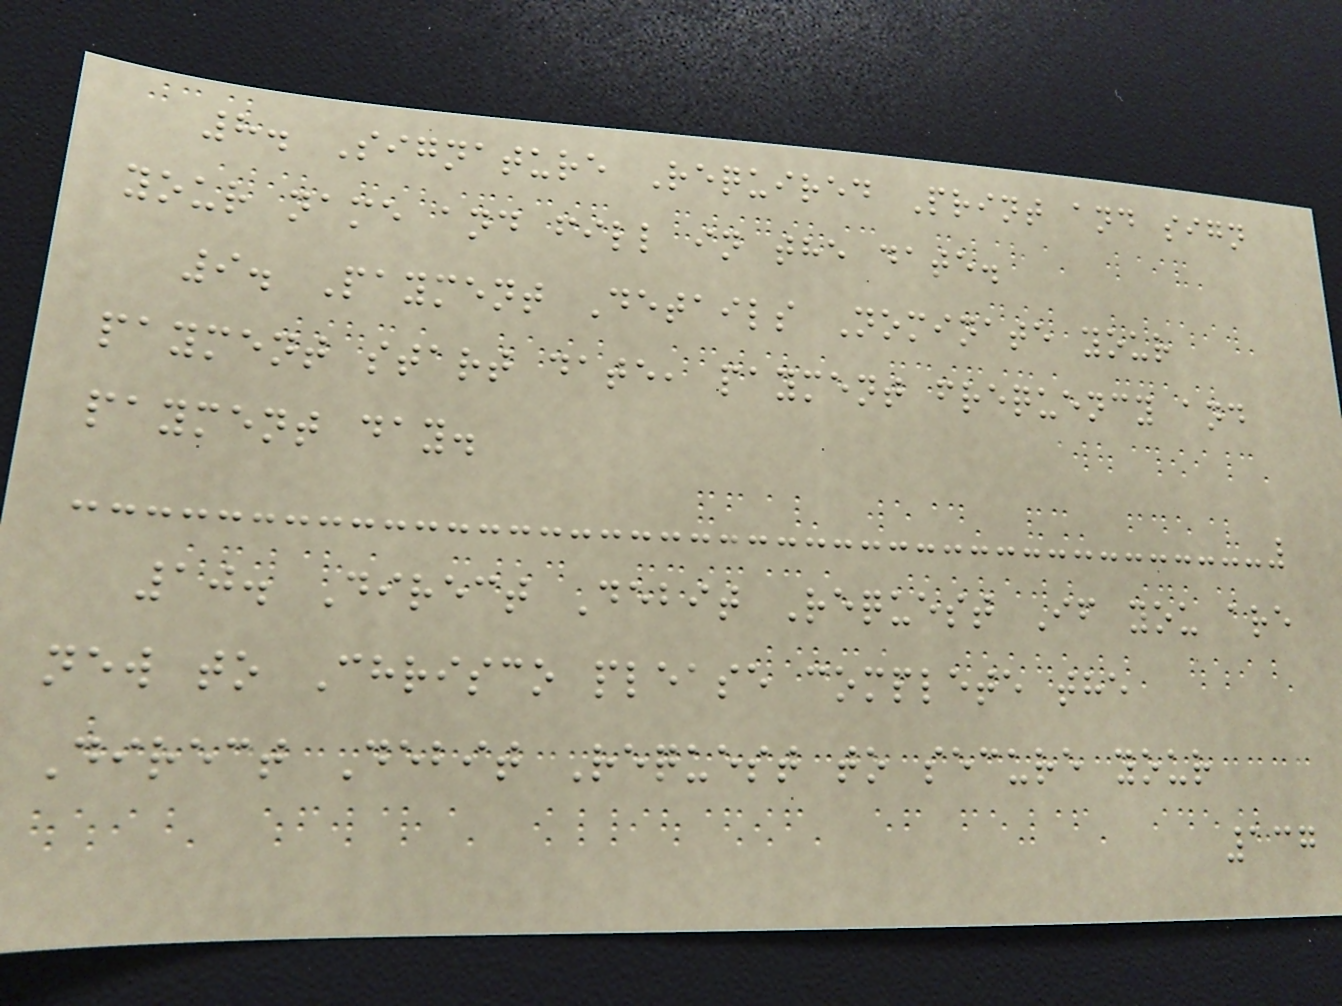8. Signature Required Print and sign
your name and fill in the date.
9. Payment Details Nominate your
payment start date, payment frequency and
payment day.
10. Direct Debit Request If you are
new to Chrisco please complete the
Direct Debit Request to secure your
137
